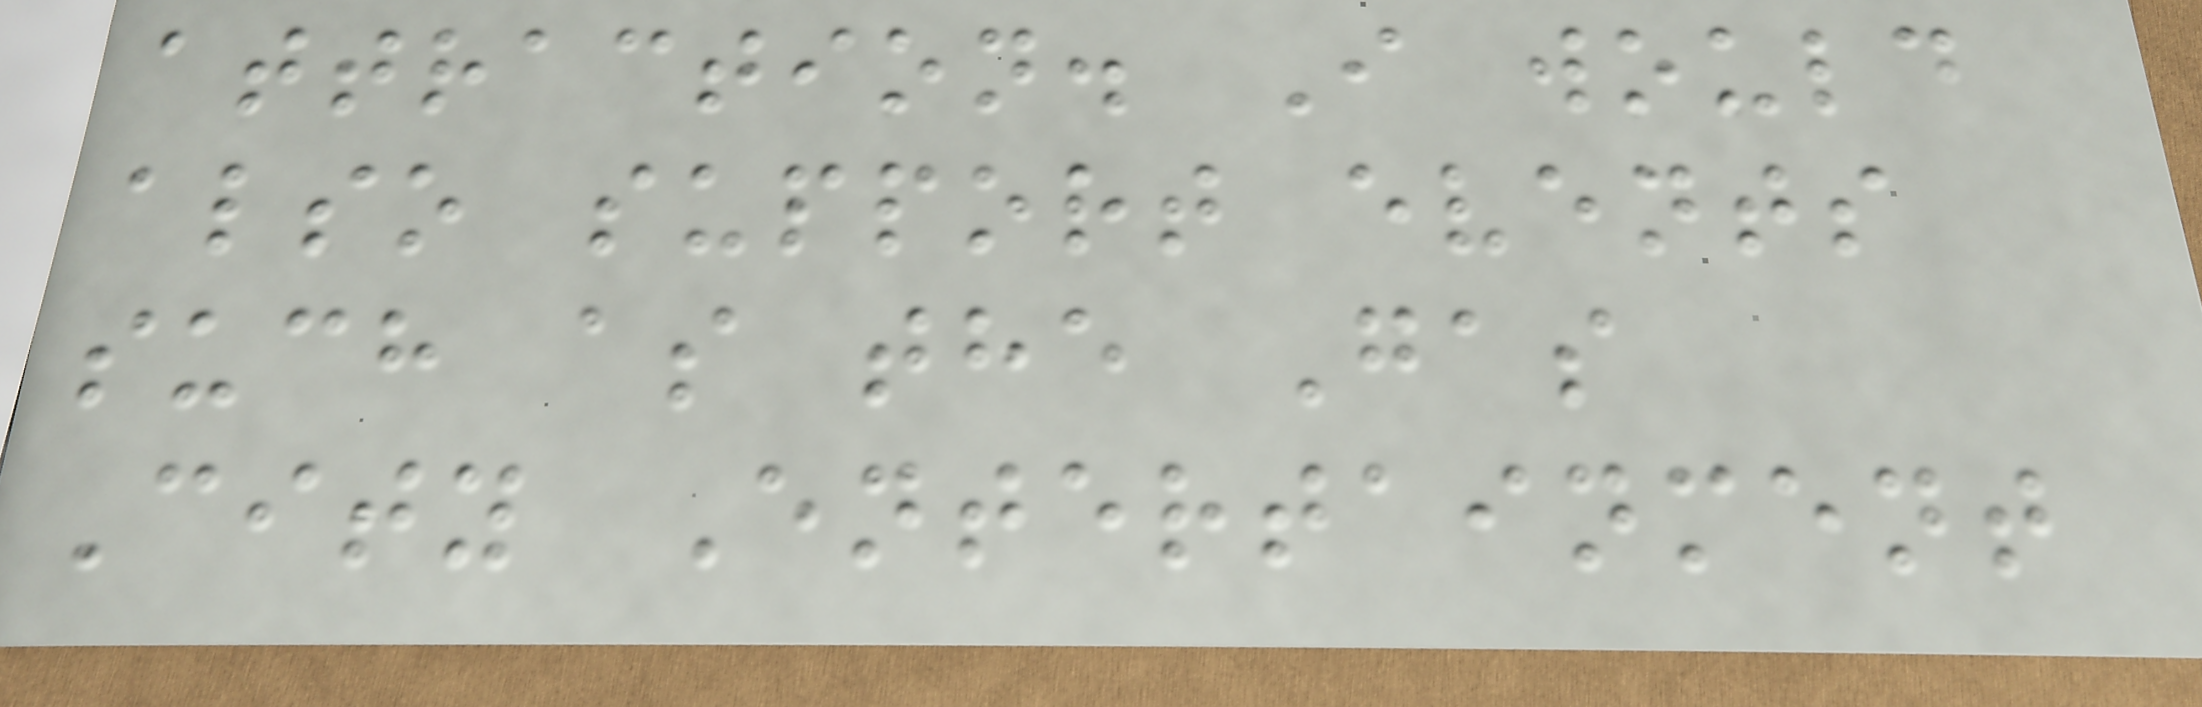attraction. I would
also support events
such as the Gas
City Entertainment
